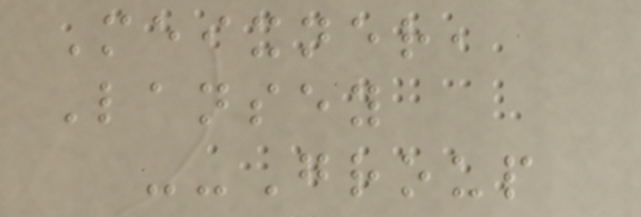Meixner,
Lansey
--Group
